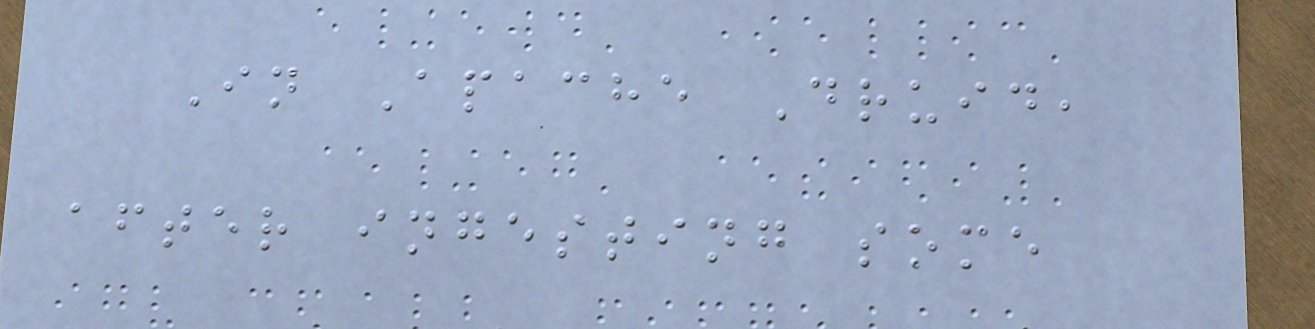In Apache Druid,
after ingesting some
